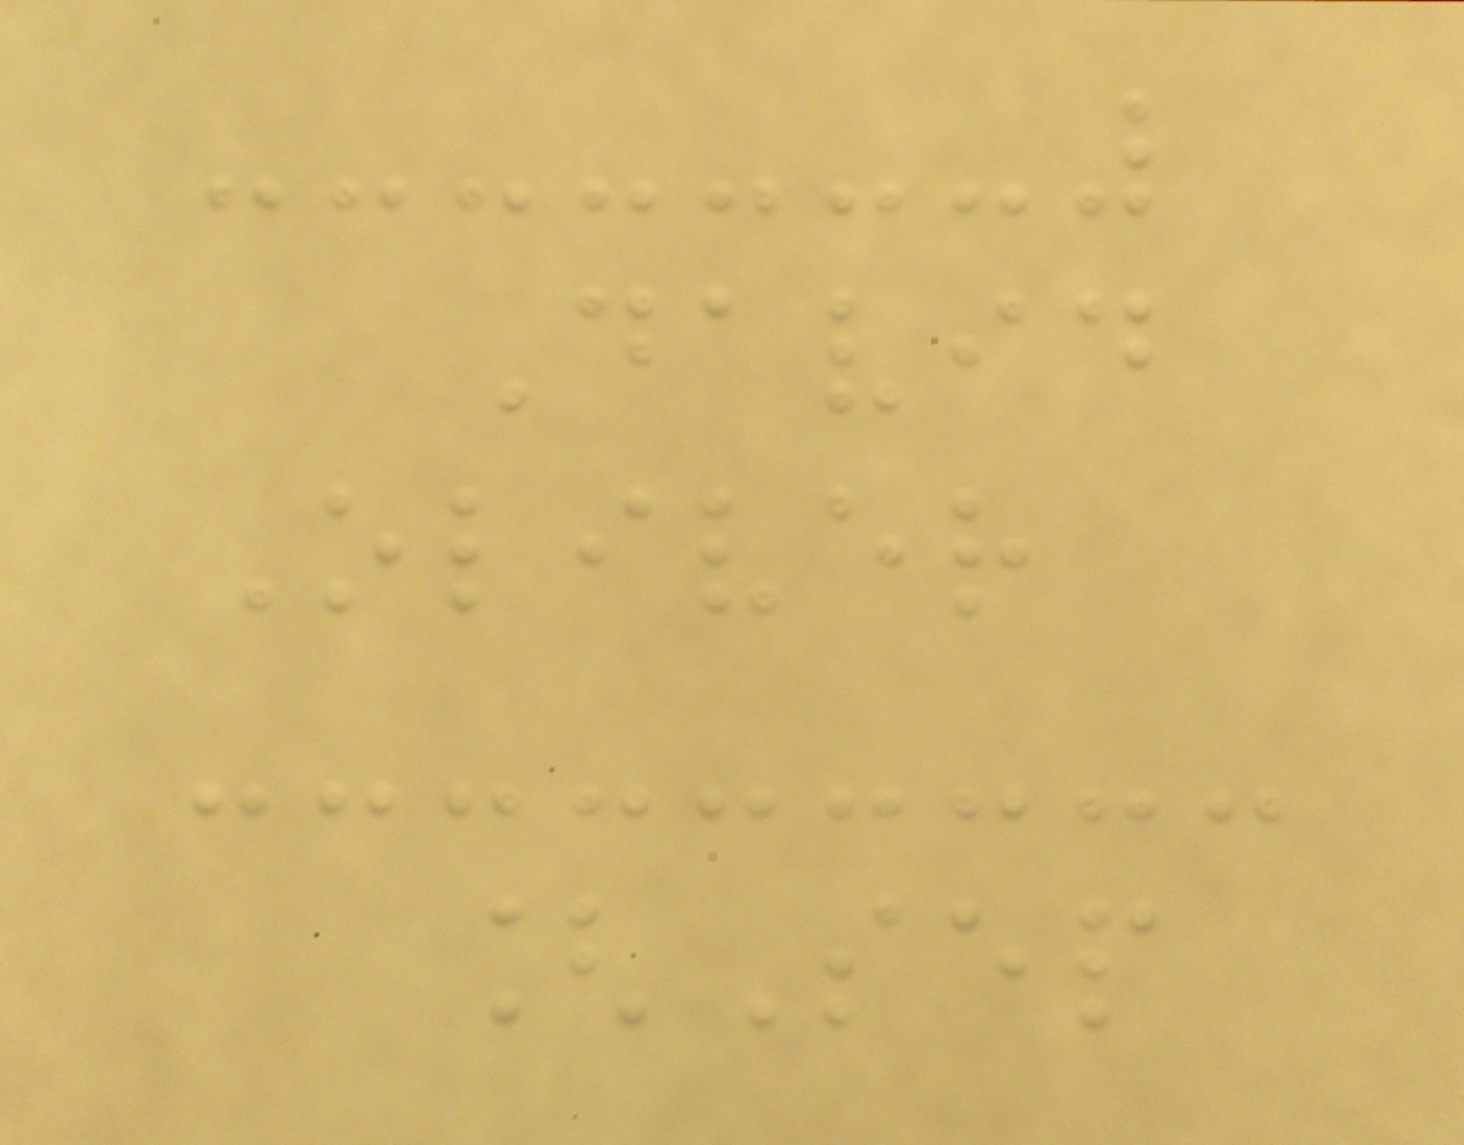David
Oliver
[Sep
